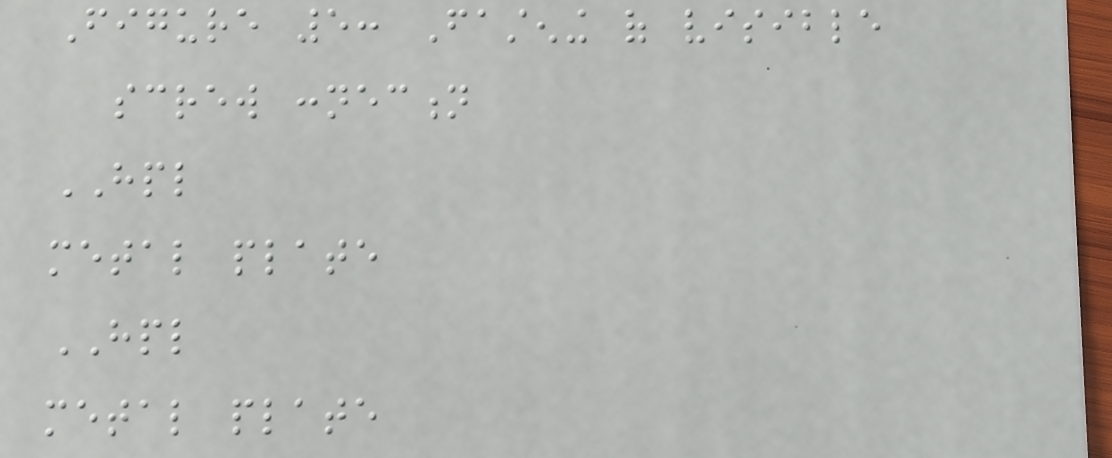Figure 5: Fastening of visible
screw connection
HPL
metal plate
HPL
metal plate
